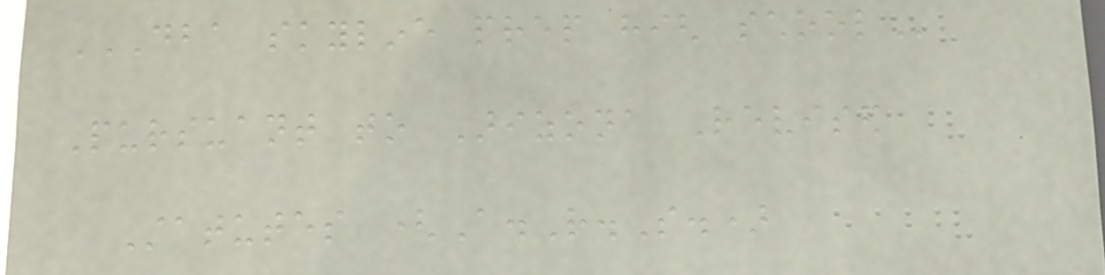DBA SKYLINE PREP HIGH SCHOOL
Pursuant to Arizona Revised
Statutes (A.R.S.)
